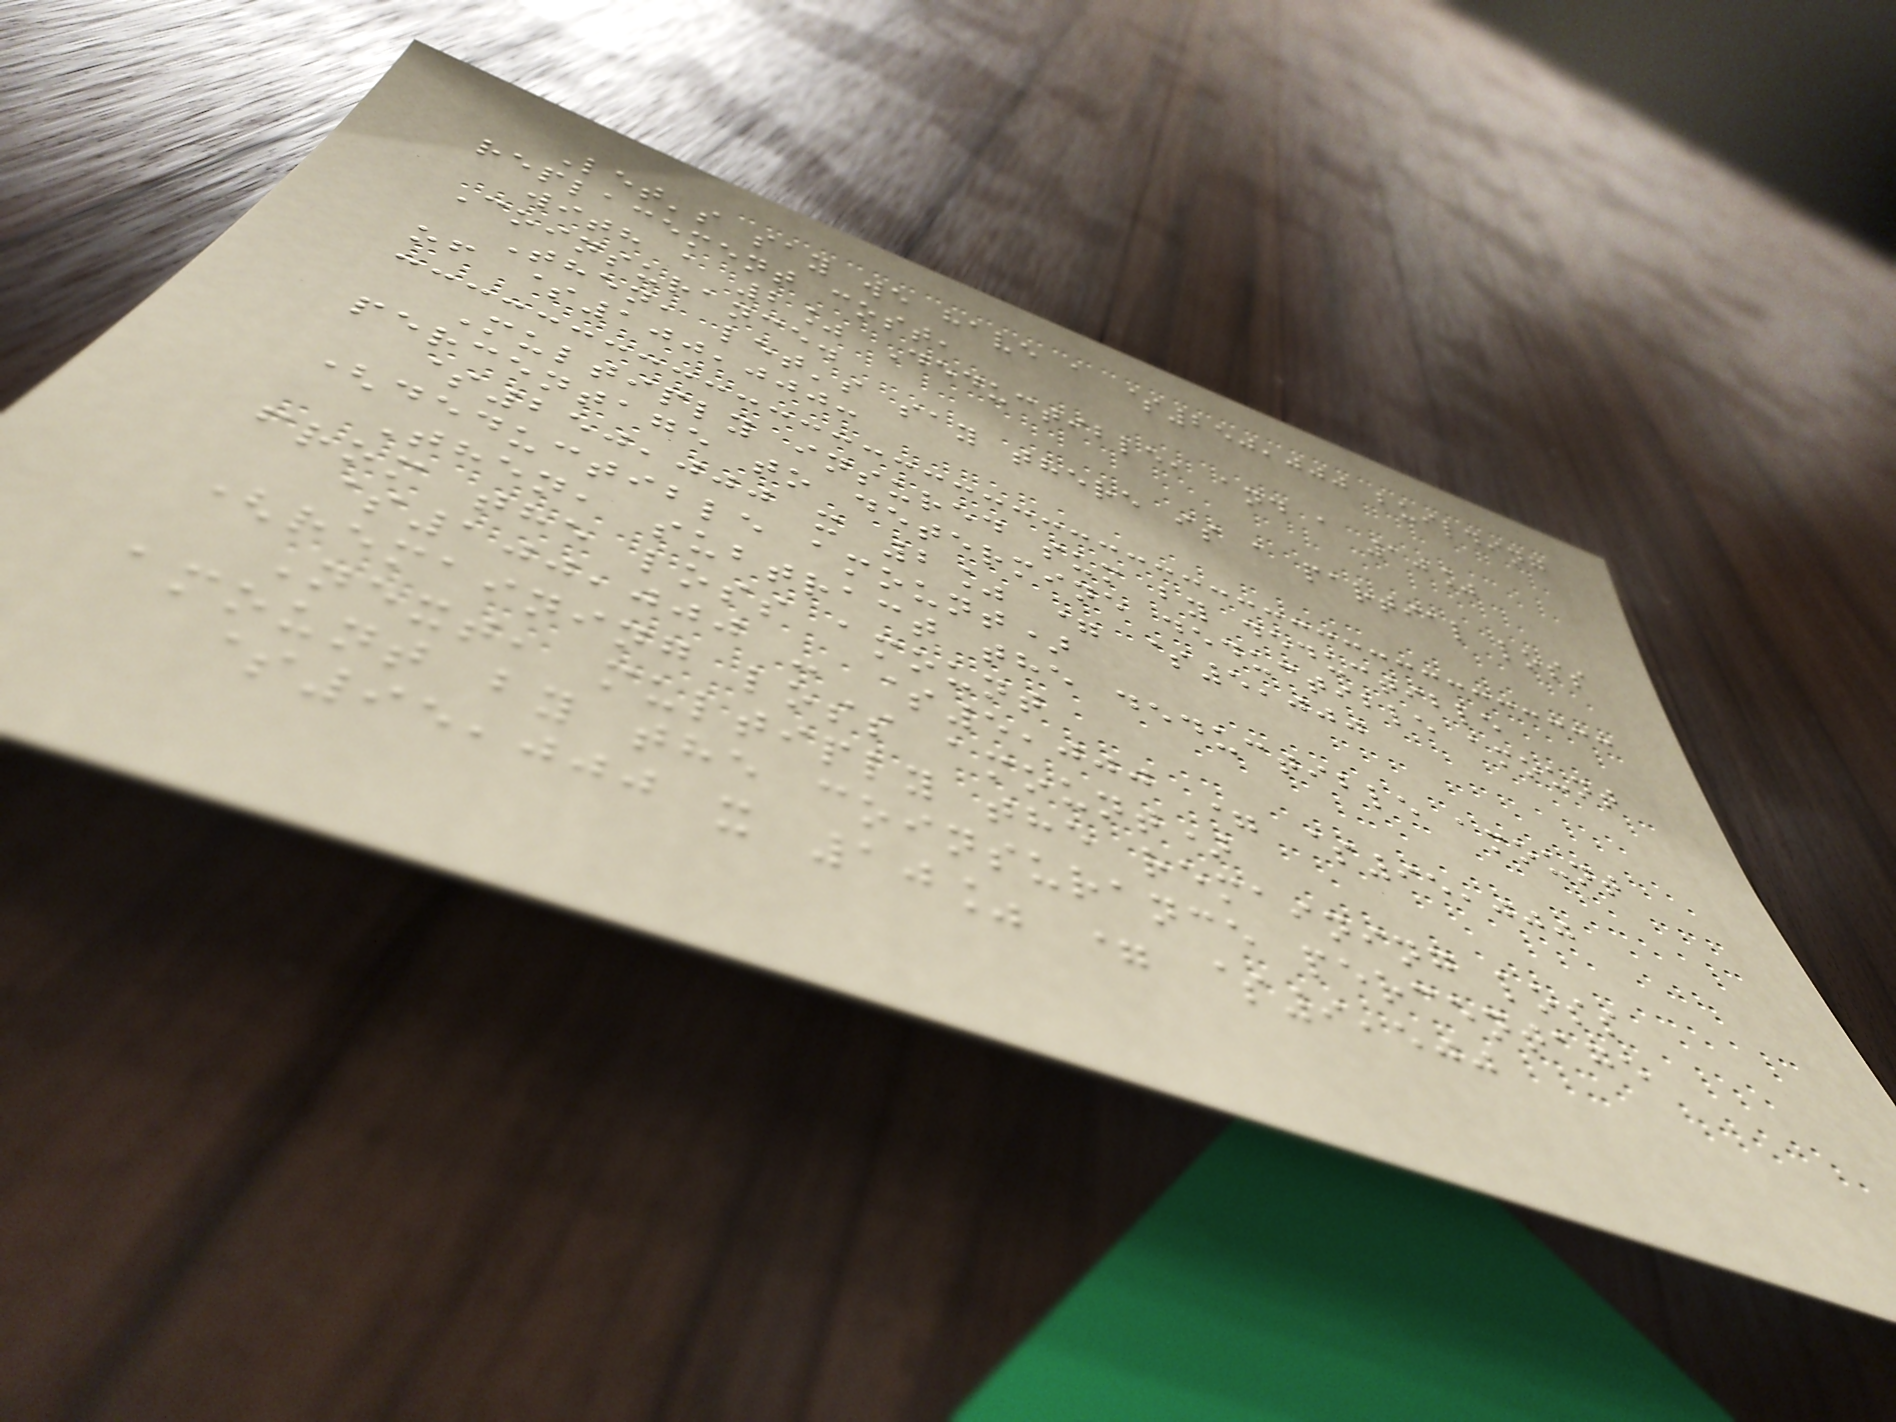Let's say we have a $250,000 building
replacement cost,
with a 2% Deductible, and a 10%
Coinsurance.
Then, let's say there is a partial loss
of $100,000:
Multiply insured sum by deductible
percentage to determine deductible amount
$250,000 x 2% = $5,000
(deductible amount)
Then, subtract the deductible amount
from the loss amount
$100,000 - $5,000 = $95,000
(remaining loss amount)
Next, multiply the remaining loss
amount by the coinsurance percentage
$95,000 x 10% = $9,500
